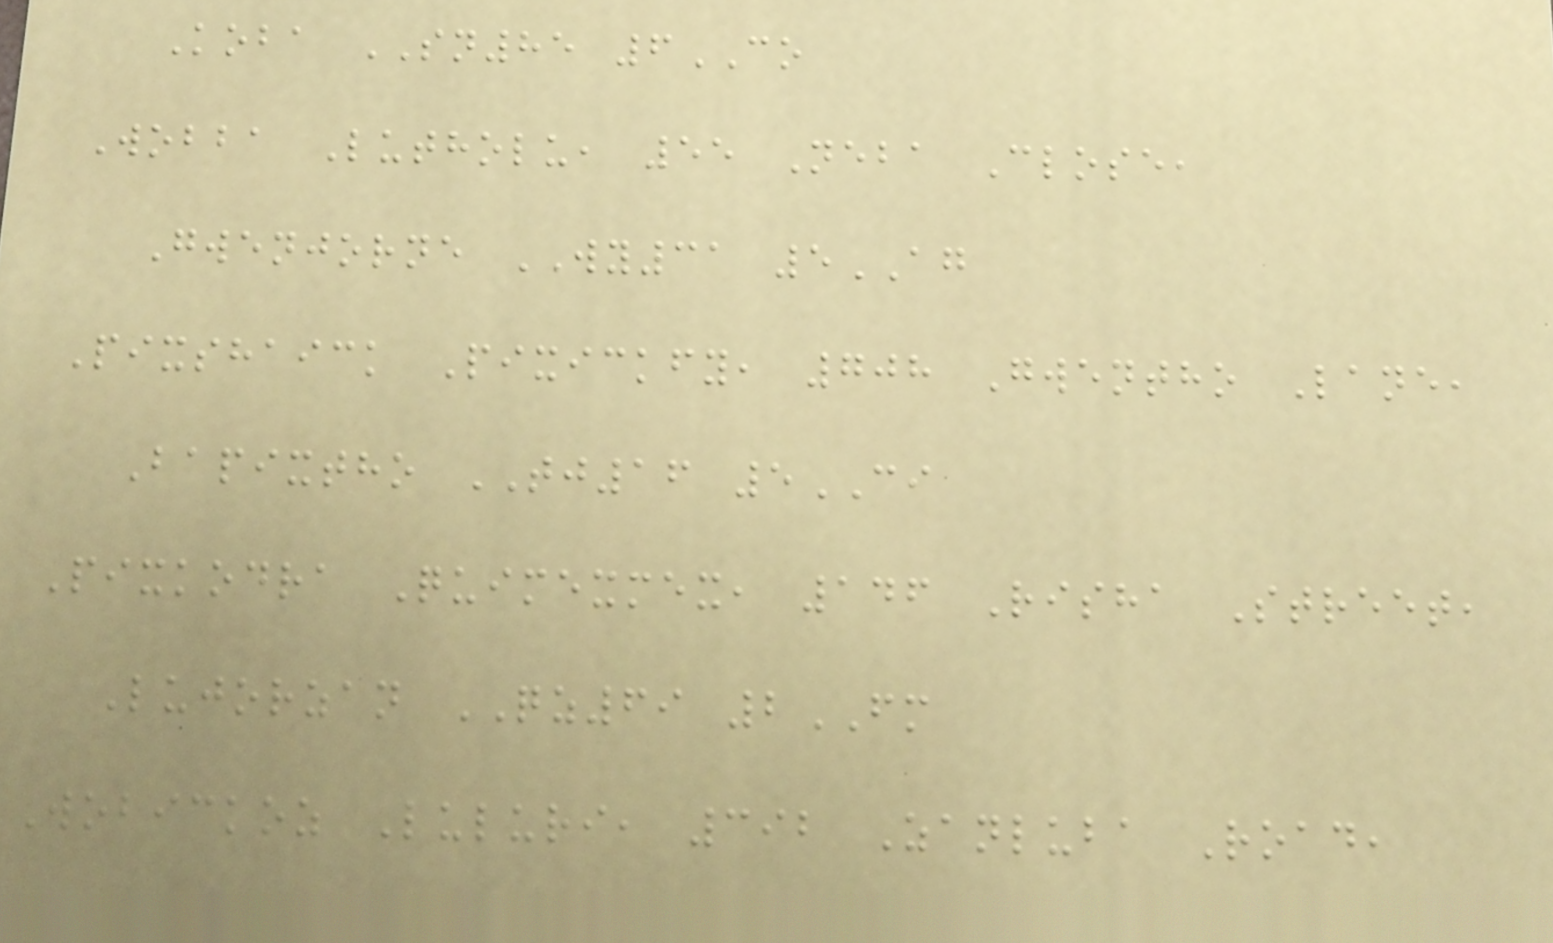Koba SN85 6CO
Wobba Lutholu, 55 Neba Close,
Gwenjorne WY31 5AG
Pixshaick Pixickfy, 708 Gwentho Lane,
Bapixtho TJ16 5CI
Pixkodra Quimexmex, 146 Risha Street,
Lujorzan QZ69 2FM
Wobickoz Luluri, 392 Zanluba Road,
